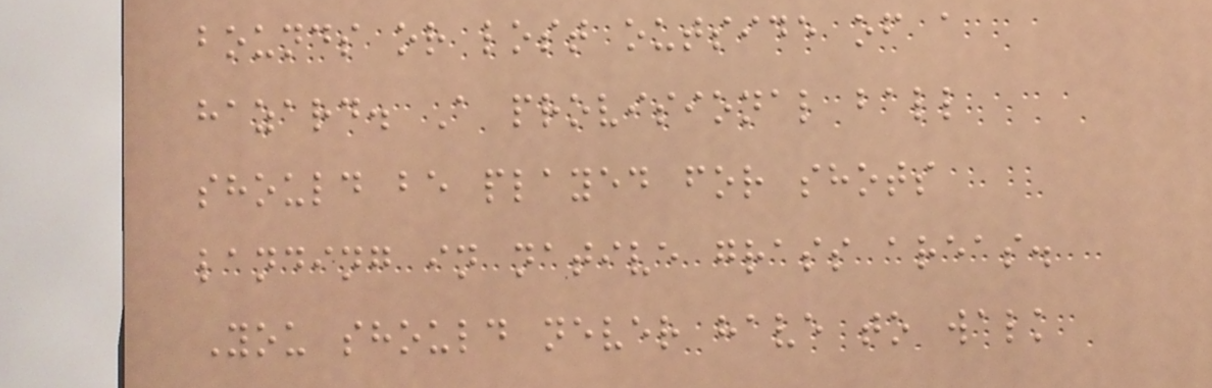bounds or lost outside of a
hazard. A provisional ball
should be played for shots
landing in native grass areas.
You should never have to walk
